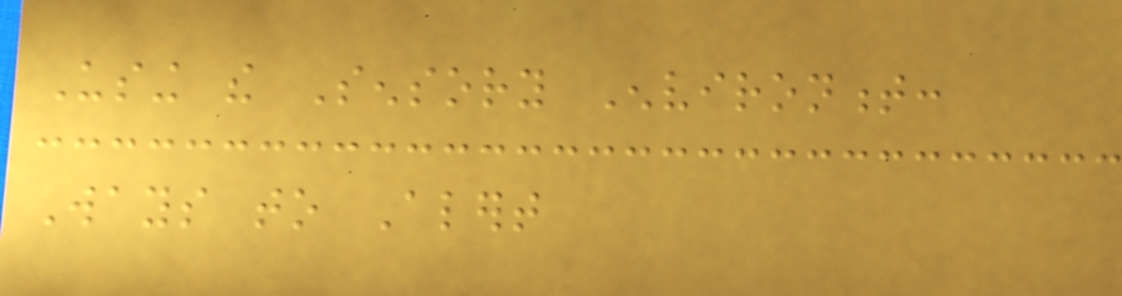Using the Sensory Environment:
Ways to Alert
